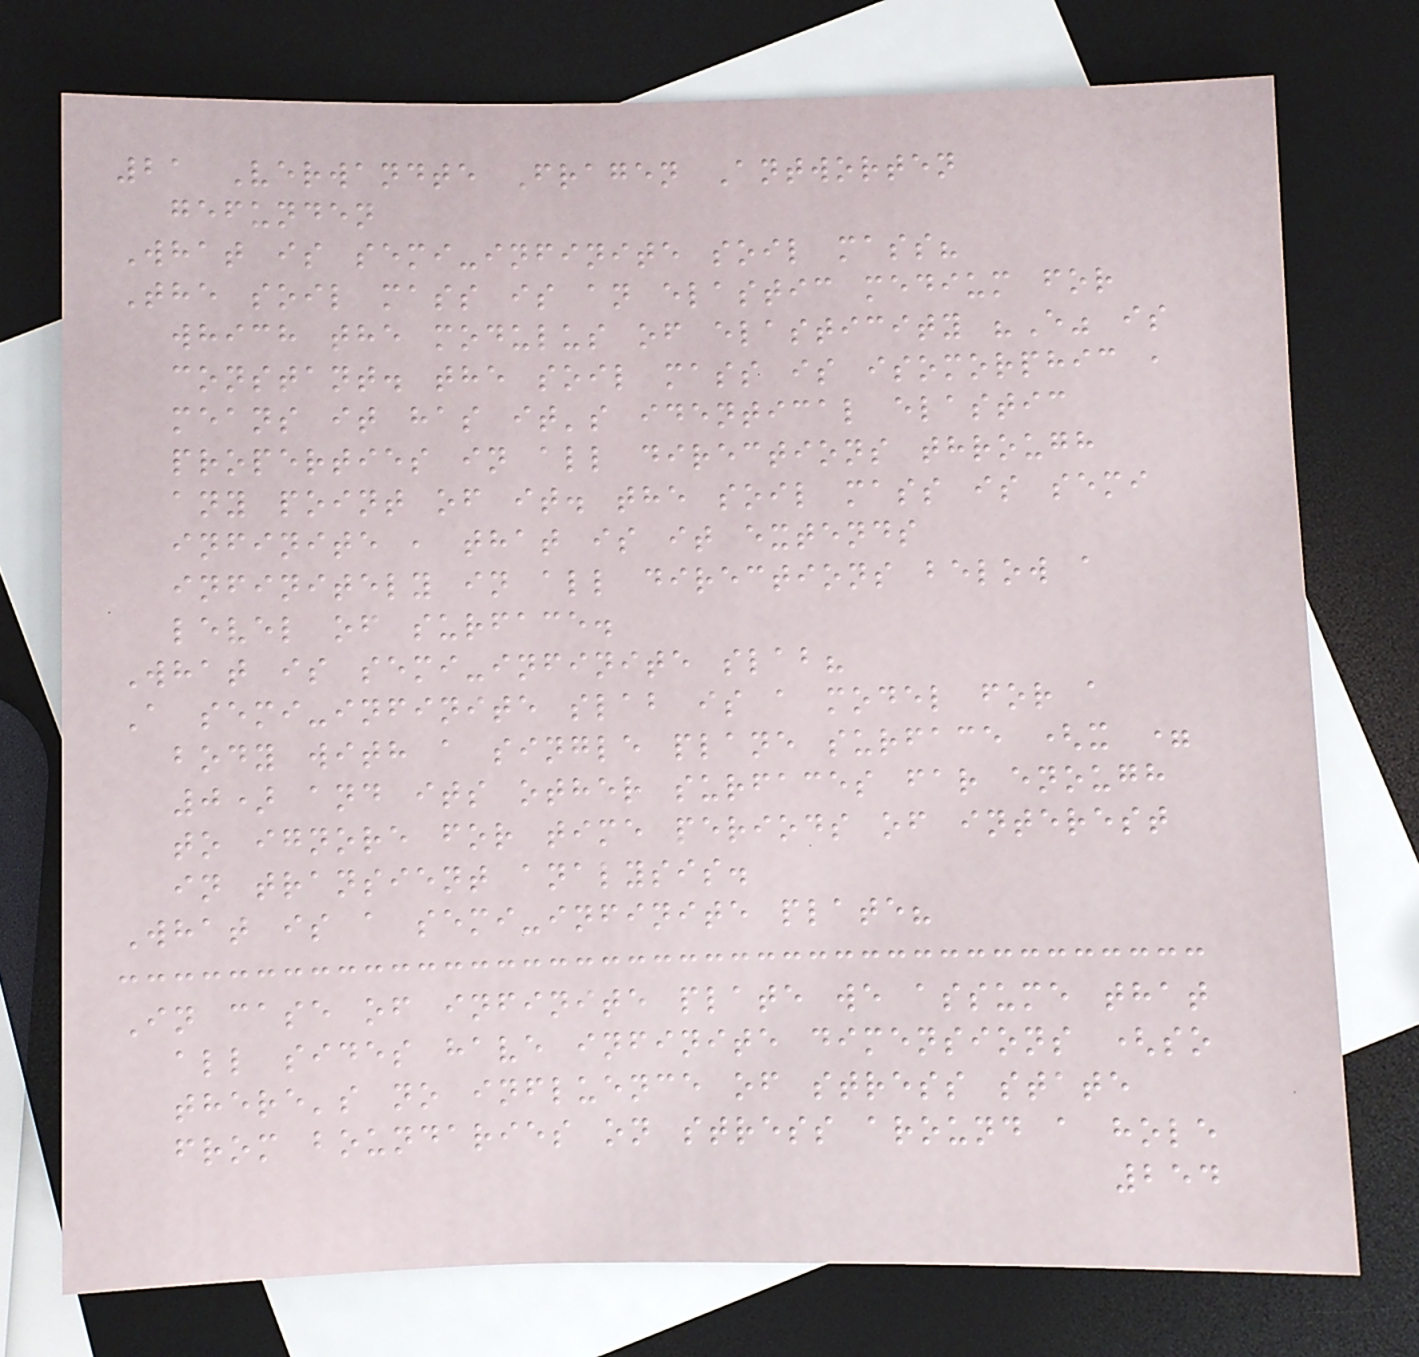21 Verwandte Fragen Antworten
gefunden
What is semi-infinite soil mass?
The soil mass is an elastic medium for
which the modulus of elasticity "E" is
constant. the soil mass is isomorphic ,
means it has it's identical elastic
properties in all directions through
any point of it. the soil mass is semi
infinite , that is it extends
infinitely in all directions below a
level of surface.
What is semi-infinite slab?
A semi-infinite slab is a model for a
body with a single plane surface (x =
0) and its other surfaces far enough
to ignore for time periods of interest
in transient analysis.
What is a semi-infinite plate?
In case of infinite plate we assume that
all sides have infinite dimensions (so
there's no influence of stress state
from boundaries on stress around a hole
254
